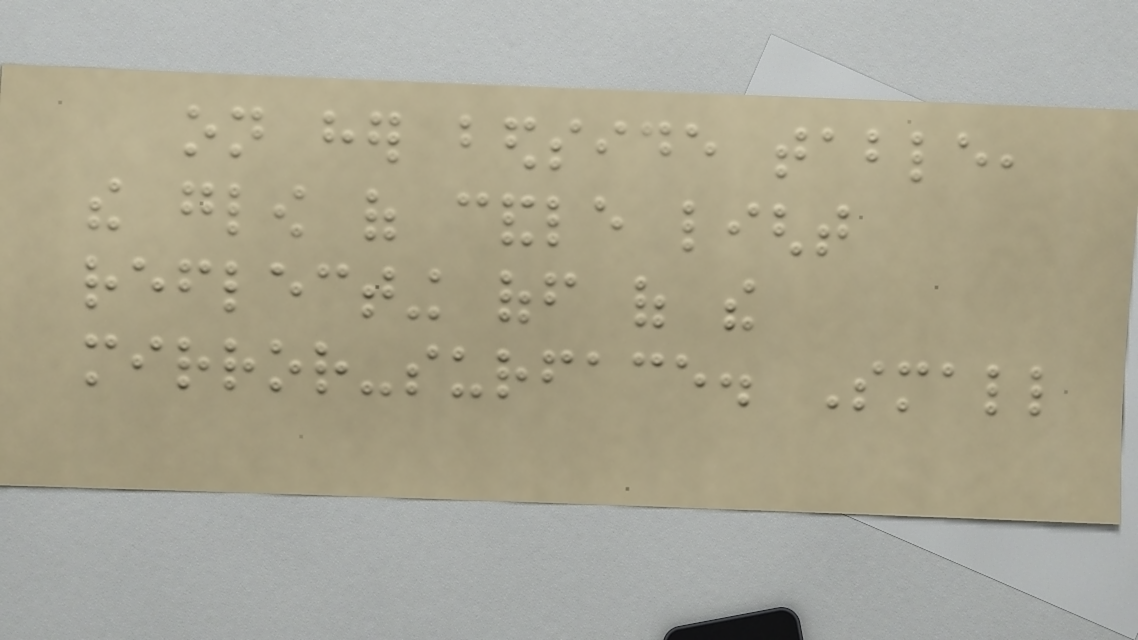on her bedside table,
the glow of candle light
reflecting off of the
mirror-surface. Small
